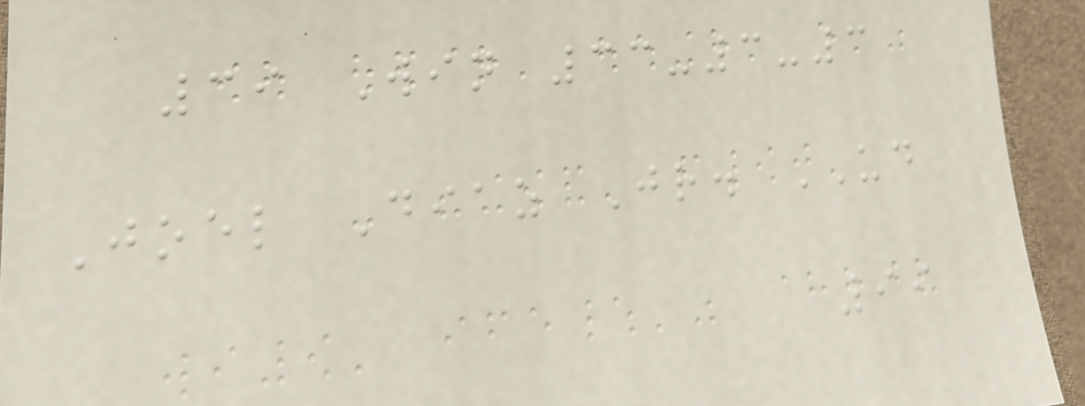39 Win 33-3-3
Joel Diaz Jr. UD
99
